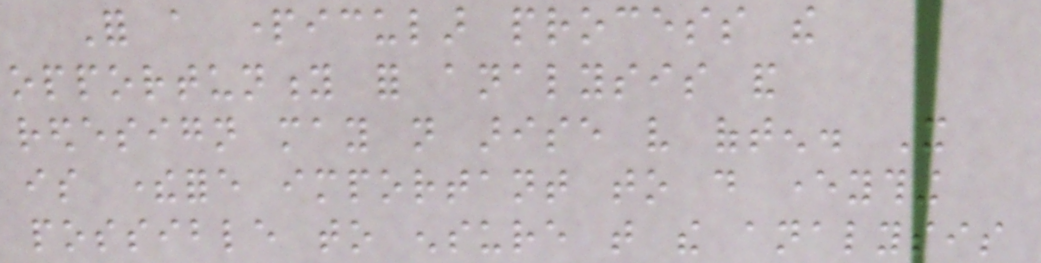For a particular process the
opportunity for analysis and
redesign may not arise very often. It
is therefore important to do everything
possible to ensure that the analysis
